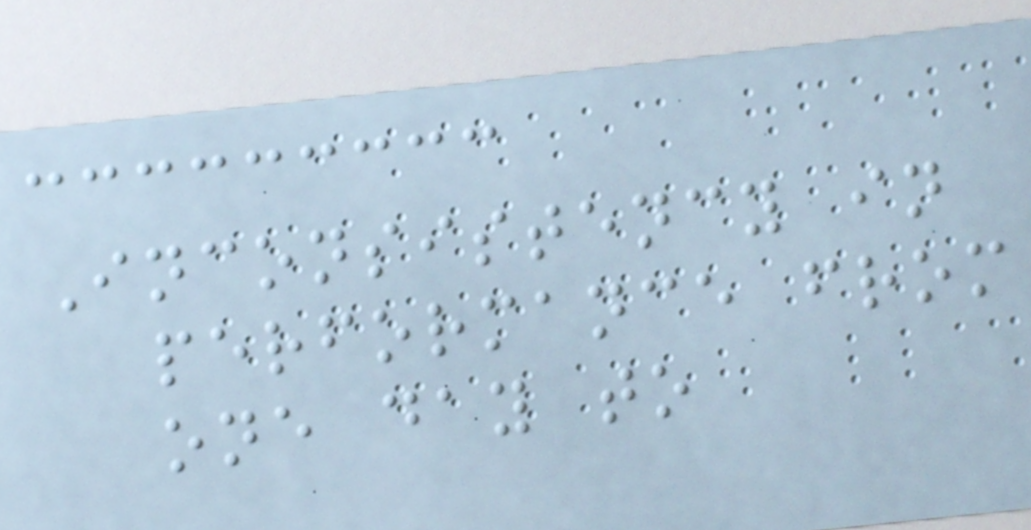Inconsistency in
performance from
one day to
